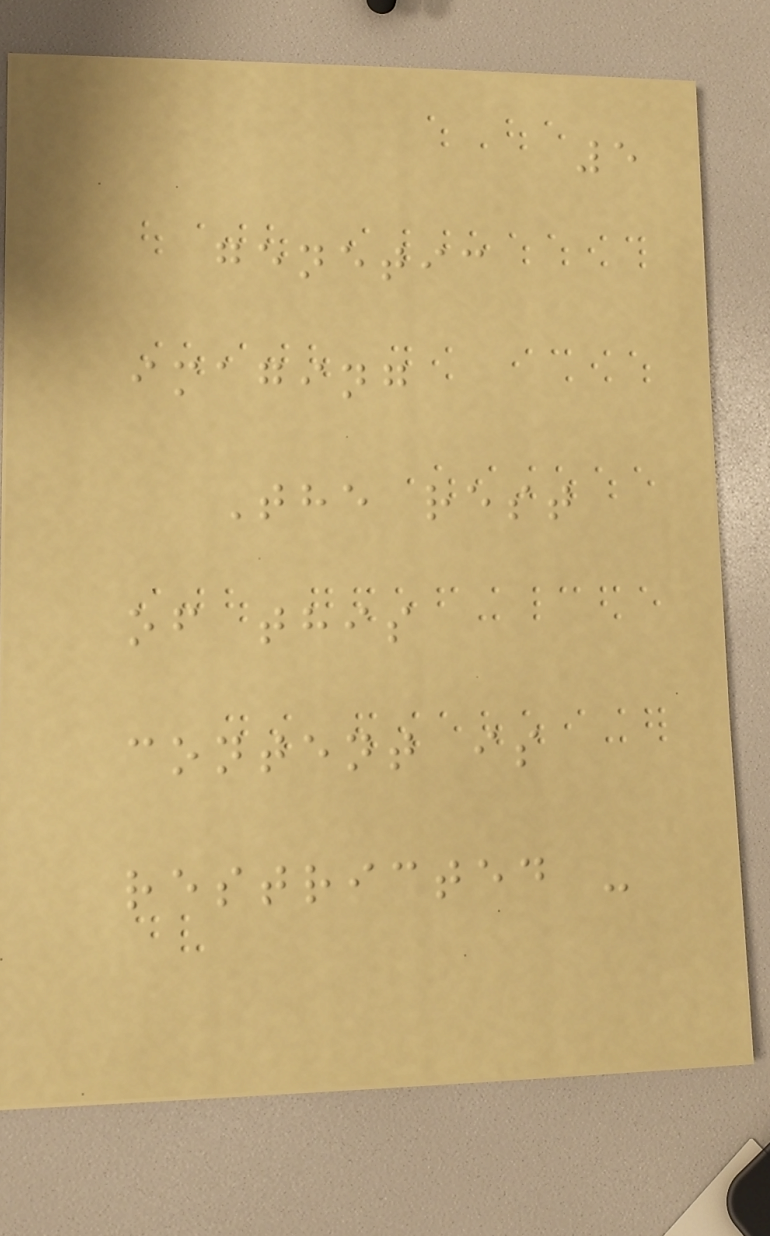5
genetic
imaging
The rest
of this
content is
restricted -
